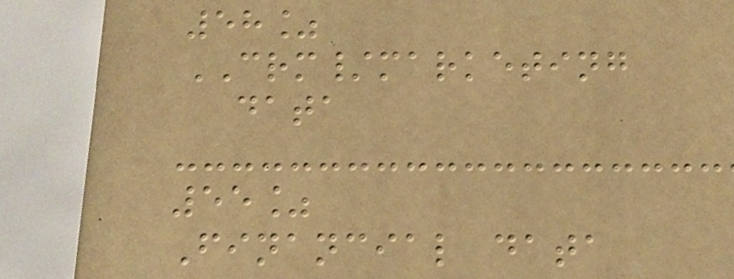58%
CRM/marketing
data
55%
Financial data
